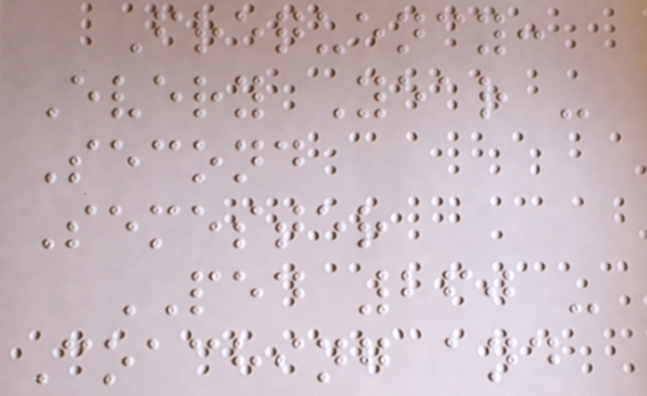Frequency:
Every Year -
Second
Semester
PED 260 -
Coaching and
